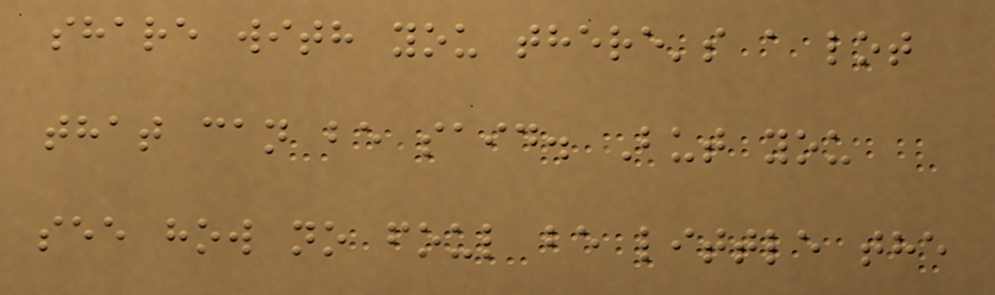share with you there's a lot
that can be said. But you
see how no foul be little the
